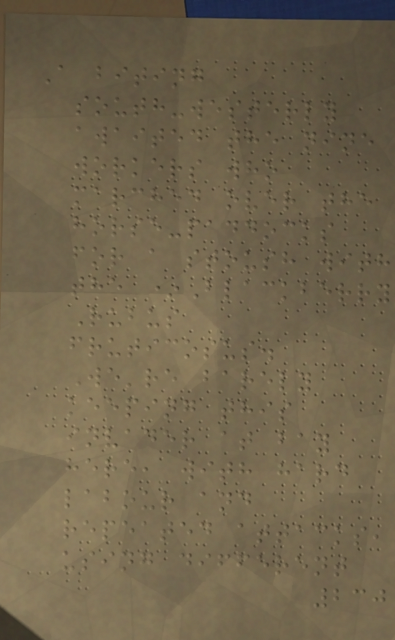A biting
south-westerly
awaited the nine
workers who
marched over the
horse-paddocks
for a stoush with
the *Blackberry
Rubus
fruticosus.
We're barely
keeping this
invader at bay
here, with hard
labour and
repeated attacks,
using different
230
